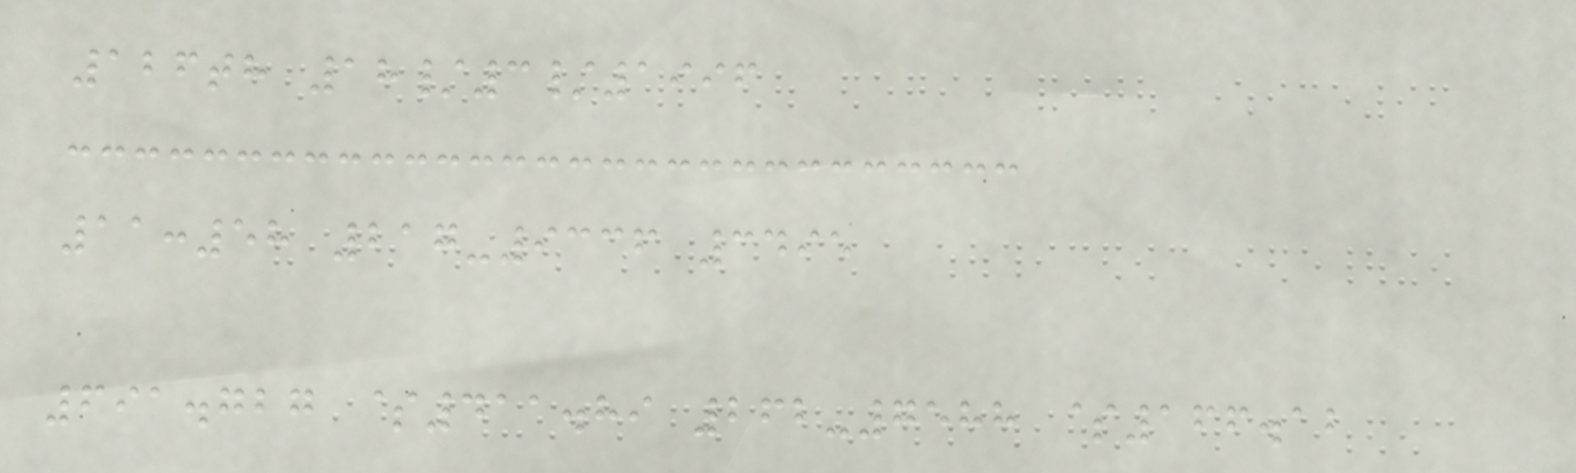126th 18/3/1996
11:58 217-9336 3495
691.727 $411.89 262-7588 $166.12
